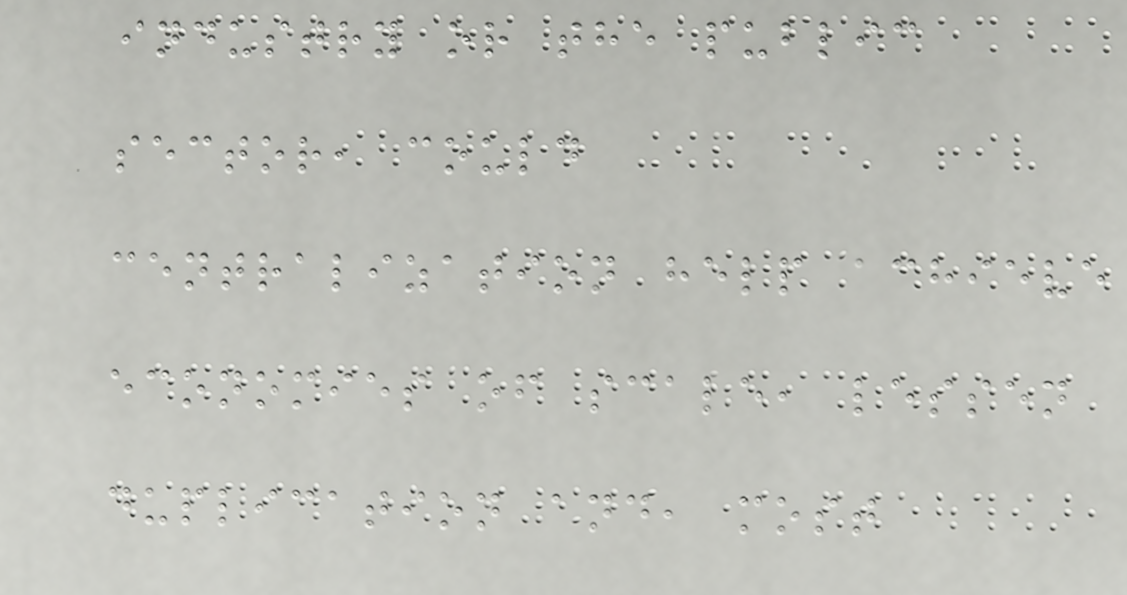industry or the public
sector, could
centralization help achieve
economies of scale, lessen
duplication and, most
